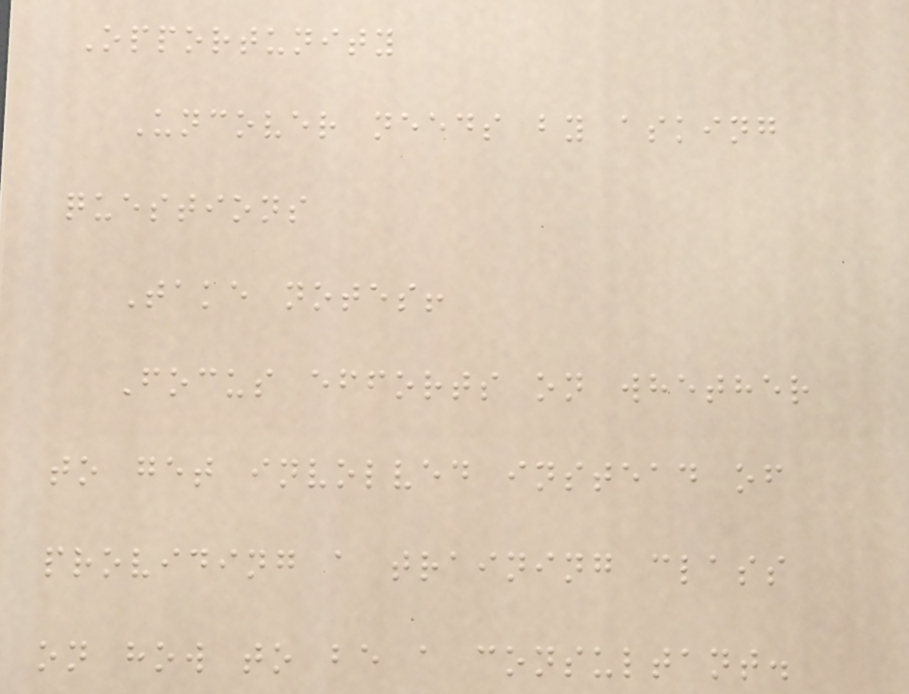Opportunity
Uncover needs by asking
questions
Take notes!
Focus efforts on whether
to get involved instead of
providing a training class
on how to be a consultant.
